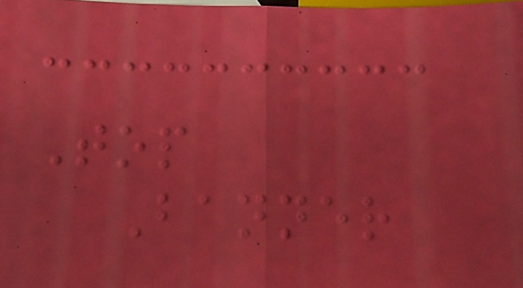Top
Banner
